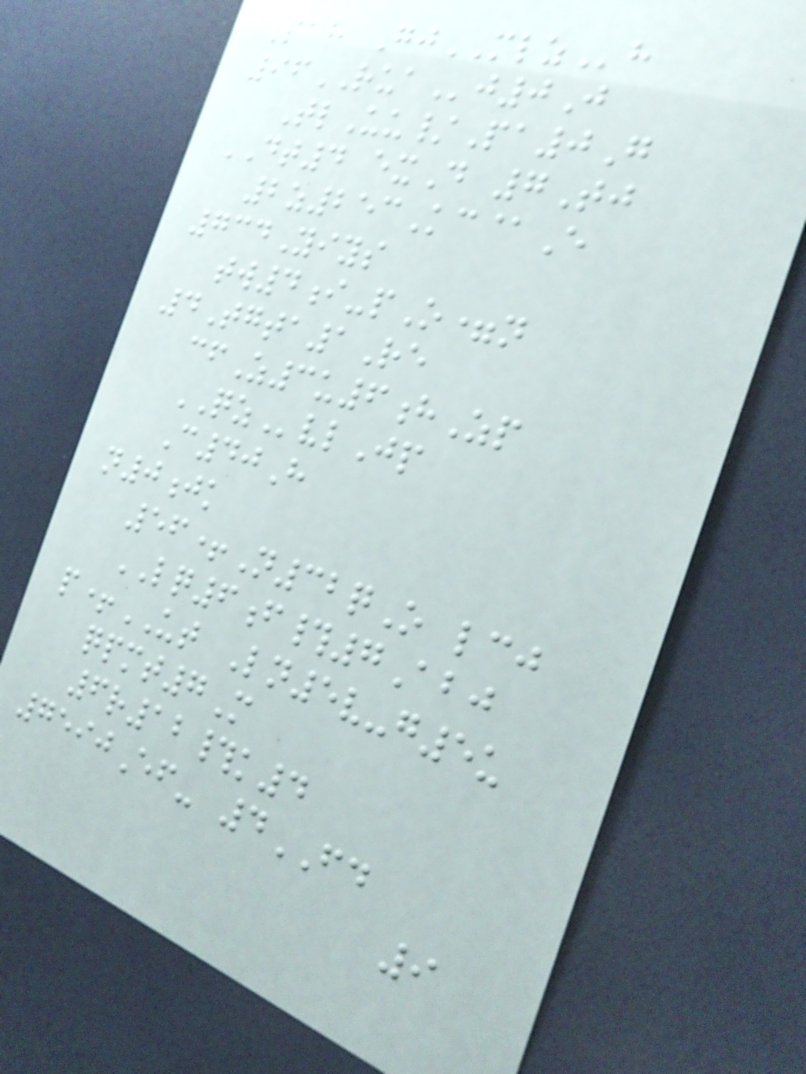Sah GjMLZh
96RUAj0J
TlUu/Pa0G
DT4 exD 7Tj
2z253Kc@E
734Yiys
tw4i-pO=n
4Tgta1Re
cfZ3u6hZp
QZvlJp
C40H
n0jk
56+N32qO lcj
LQ6f#7Abj
p+UT Ln5v-g5u
qpmt7M
6r12#k4
7590Ef- 4FD
9
